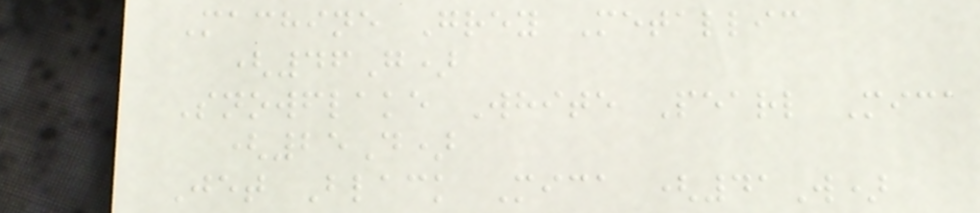Machine Grey Metallic
(46G)
Snowflake White Pearl Mica
(25D)
Jet Black Mica (41W)
